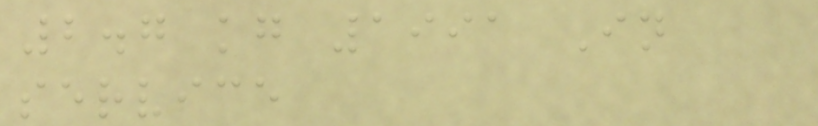2.7 kg 1991 In
service
